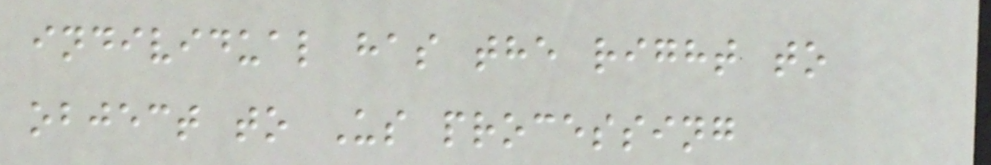individual has the right to
object to Us processing
